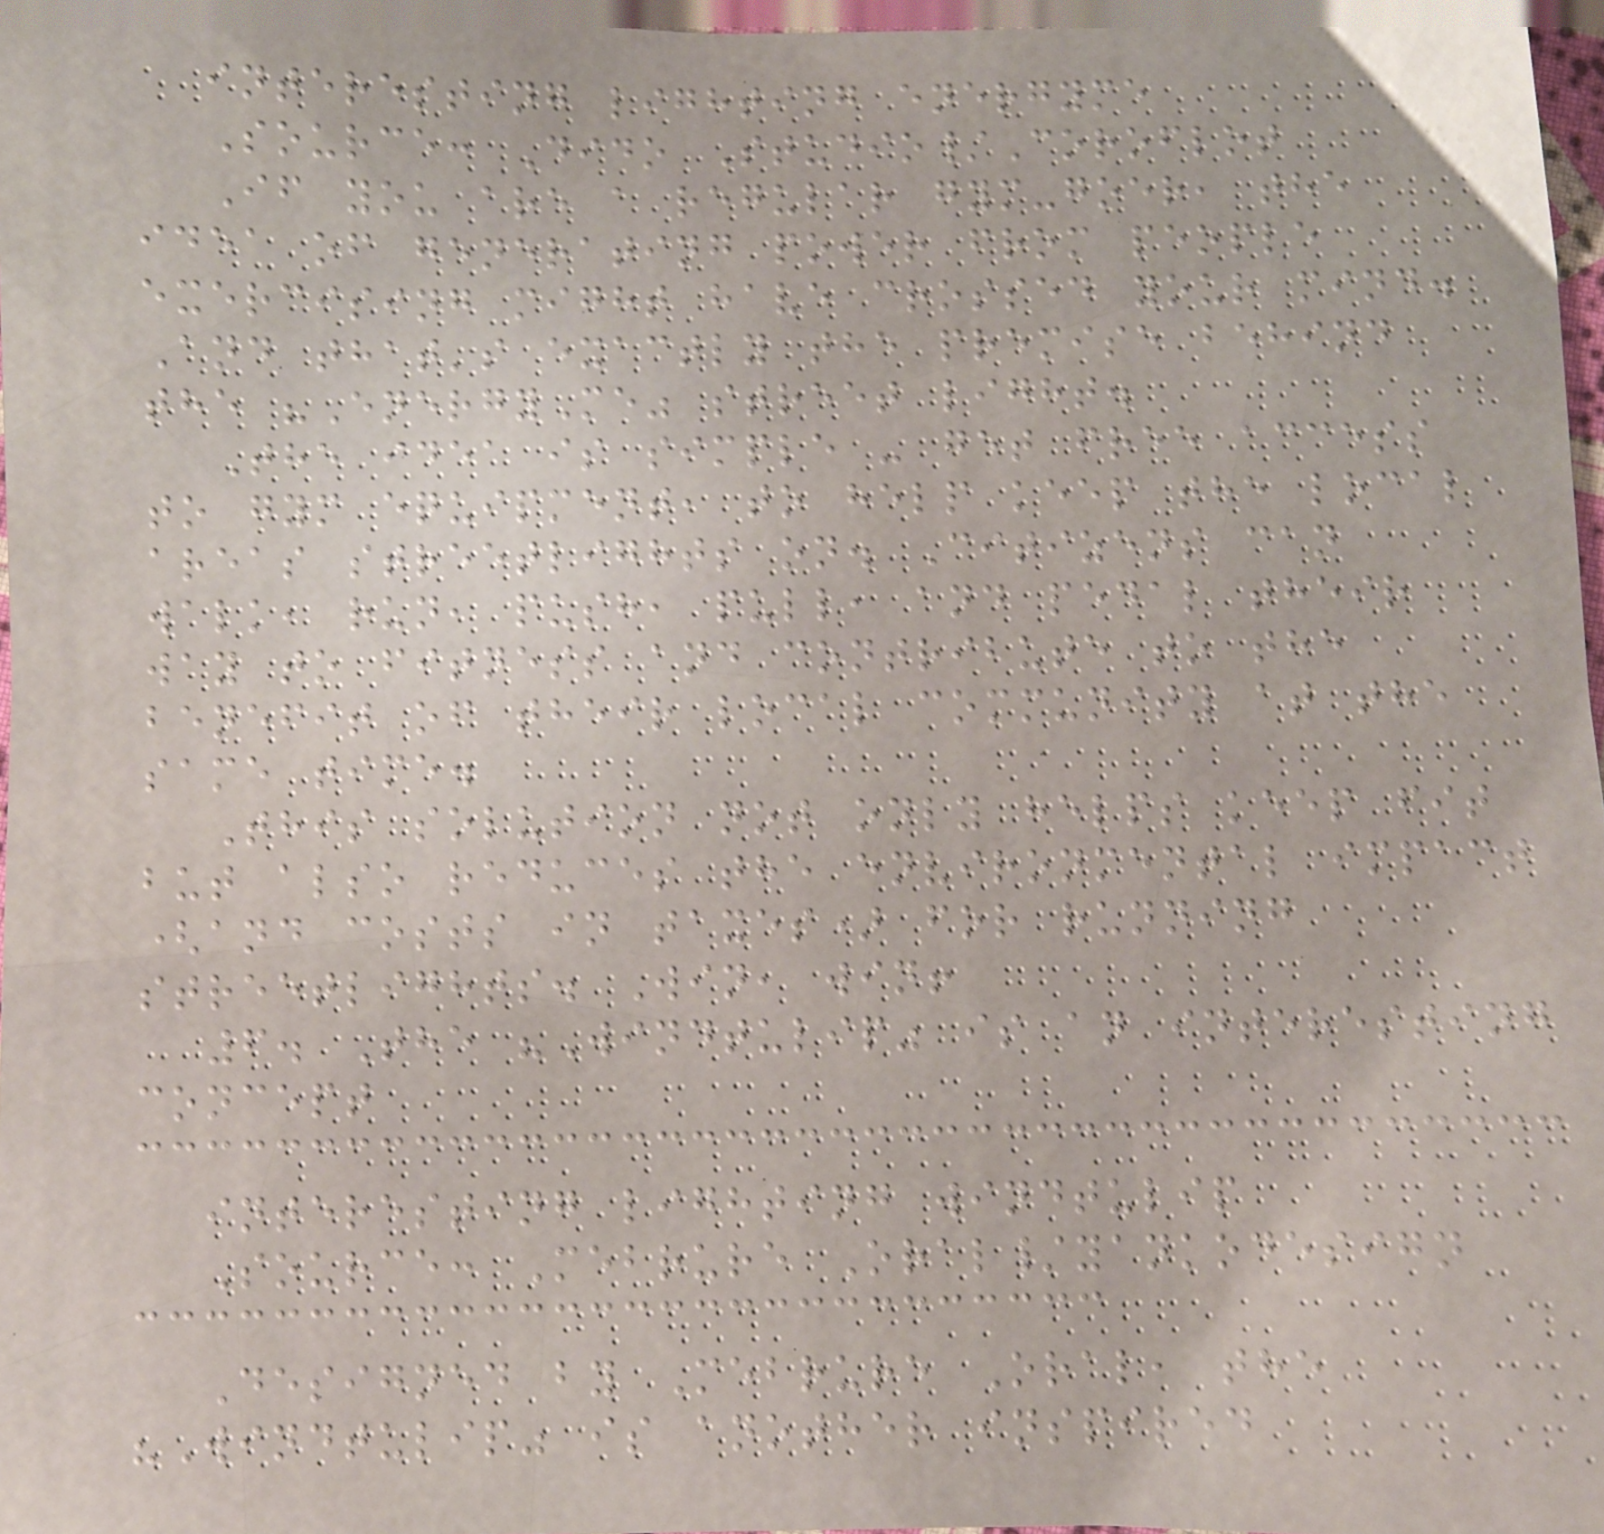interesting lighting energyme
Source: Dido Studio/Coroflot
If you are a regular gym-goer, the
idea of generating power from people
exercising might have crossed your mind.
And that's exactly the premise behind
the "EnergyMe" street light.
The idea is simple - get free access
to gym equipment, to help keep the local
areas streetlights on. Citizens can
walk, run, push, pull, and pedal their
way to fitness and contribute to the
benefit of their local community at the
same time.
This solution not only helps keep fit
but also reduces the environmental impact
(and costs in taxes) for running
streetlights. Win, win!
6. The "Windtulip" is an interesting
concept
interesting lighting windtulip
Source: Mebrure Oral/yankodesign
Designed by Mebrure Oral, the
"Windtulip" is another inspired
